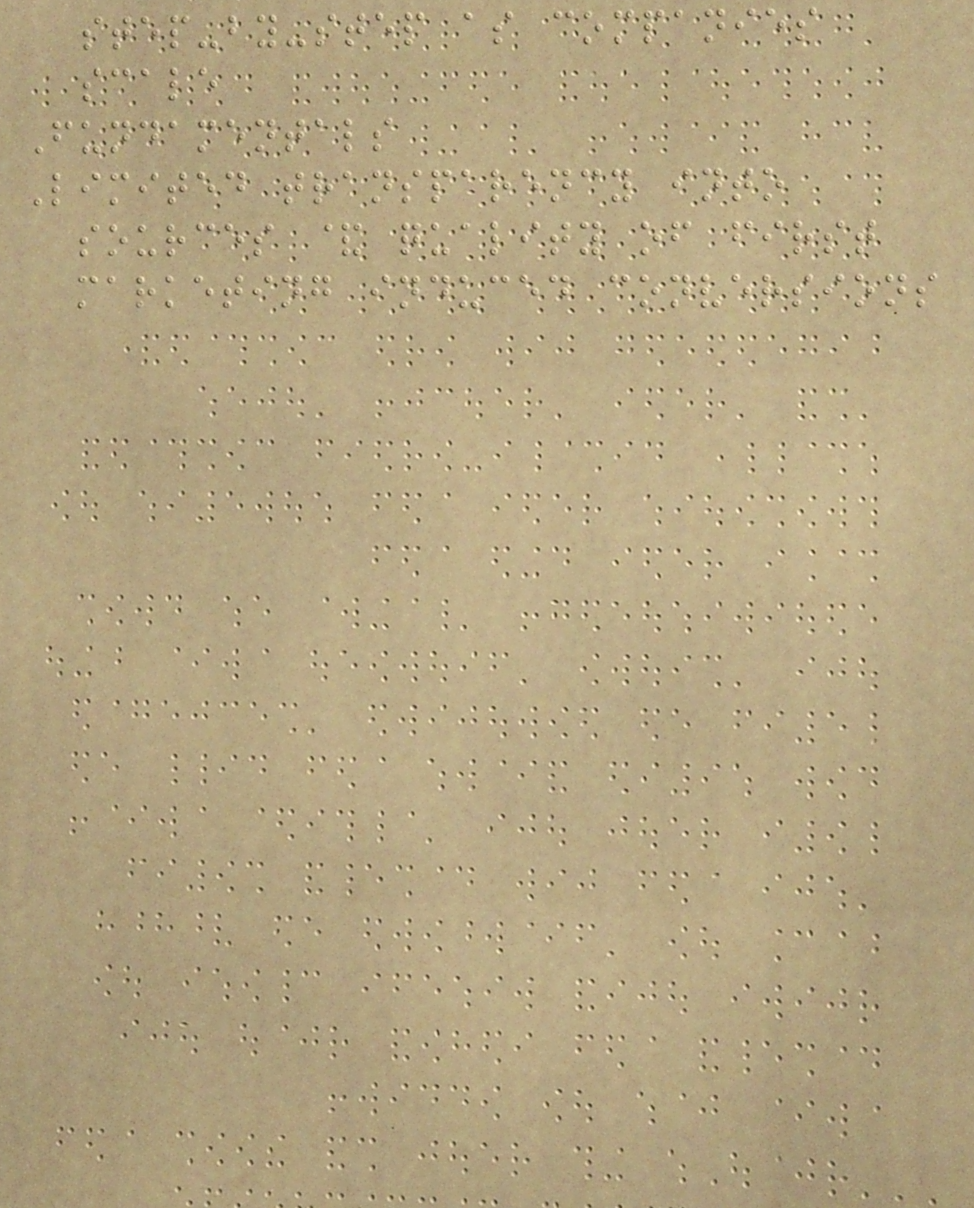step-by-step as companies
scale
Fundamentals
Limited transparency into
sources & quality of first
marketing induced conversions
